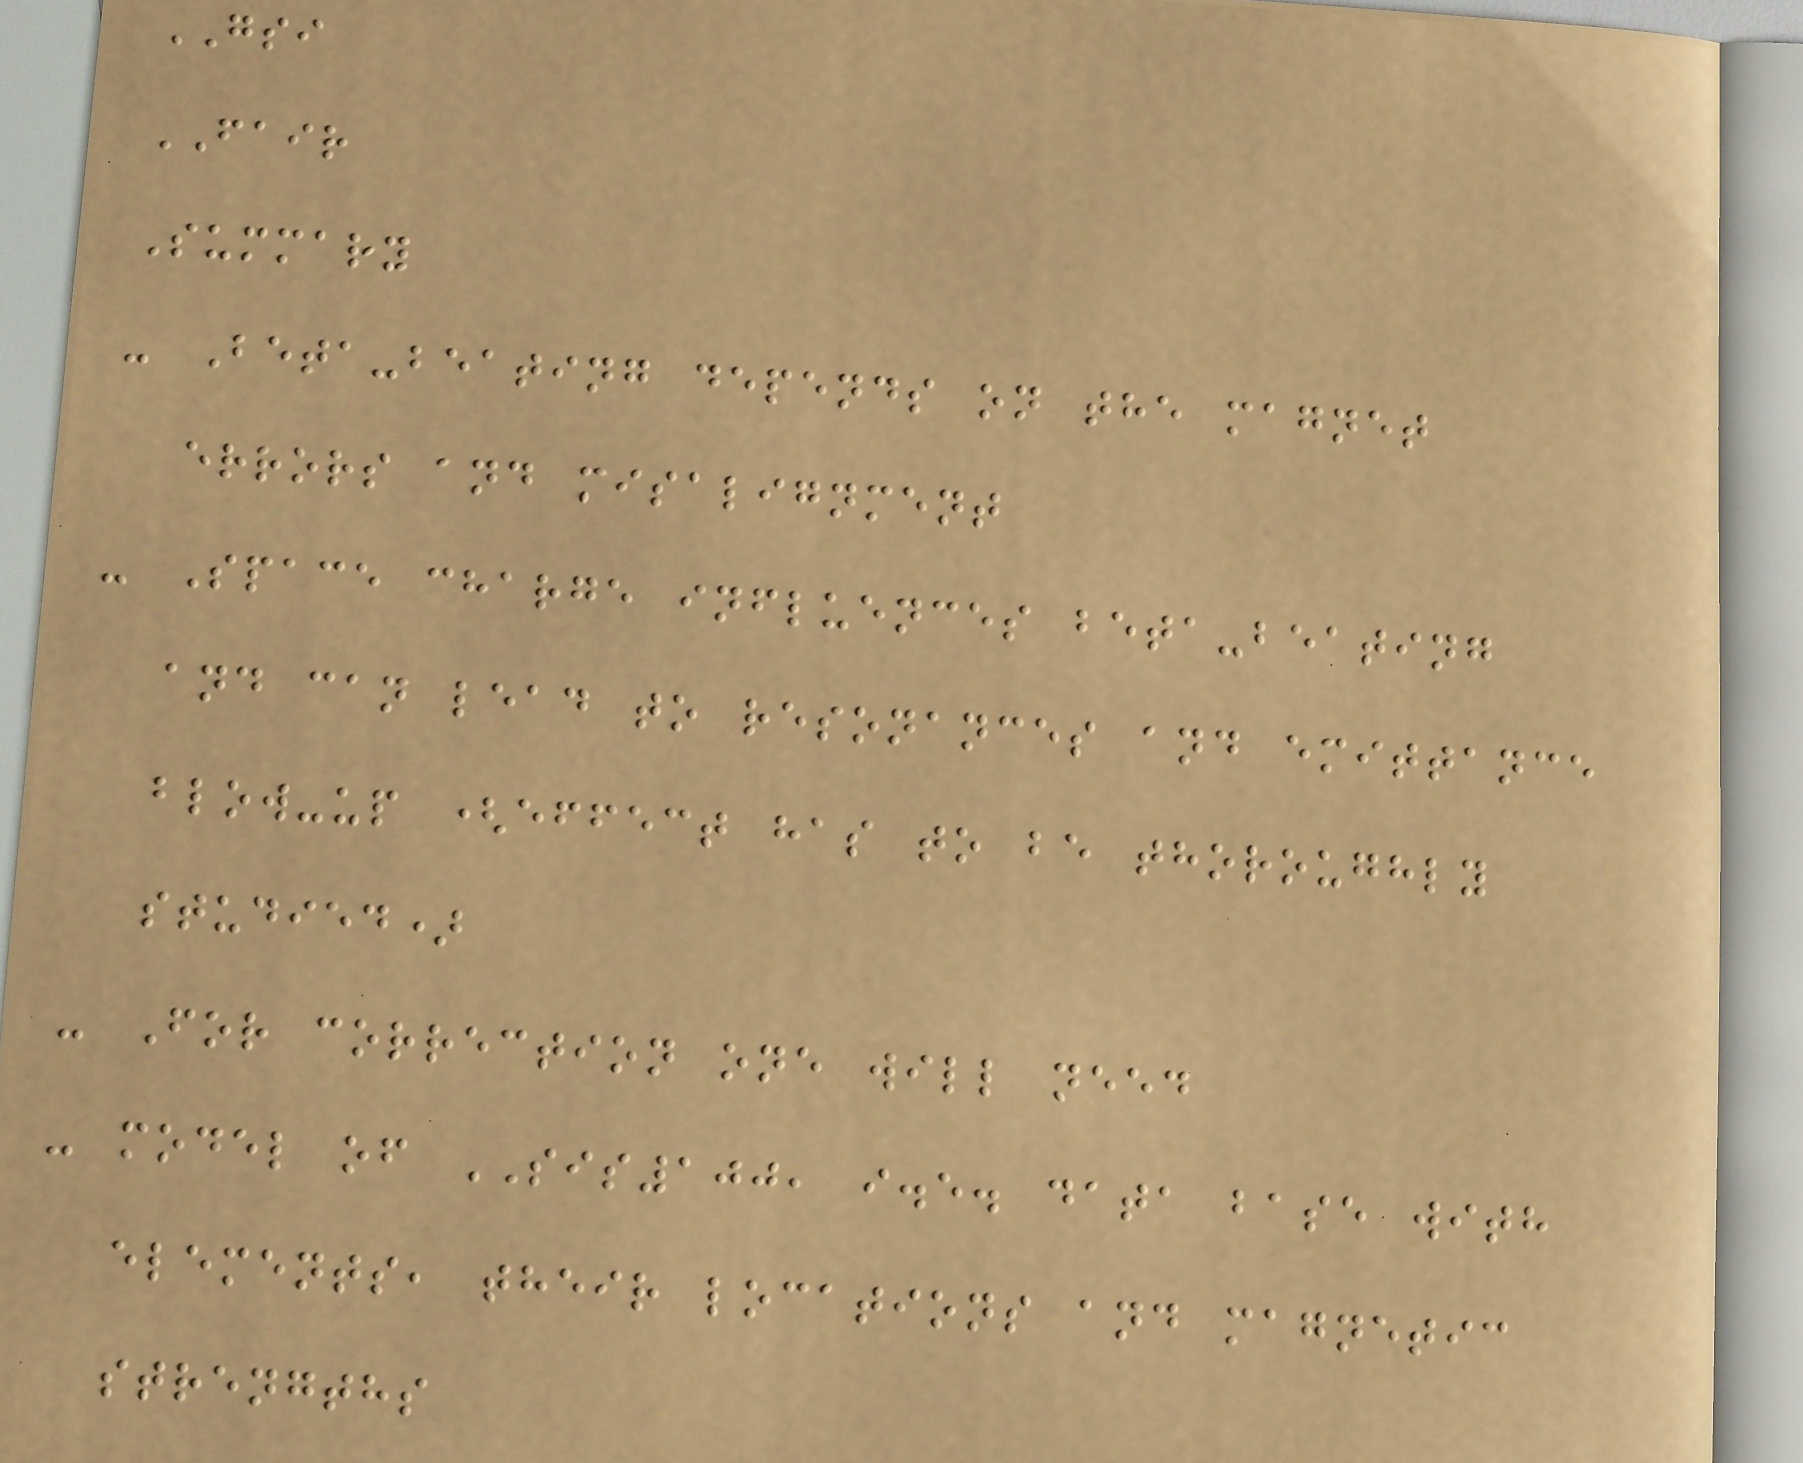GSI
FAIR
Summary
- Beta-beating depends on the magnet
errors and misalignment
- Space charge influences beta-beating
and can lead to resonances and emittance
blow-up (effect has to be thoroughly
studied)
- For correction one will need
- model of SIS100, i.e. data base with
elements, their locations and magnetic
strengths
